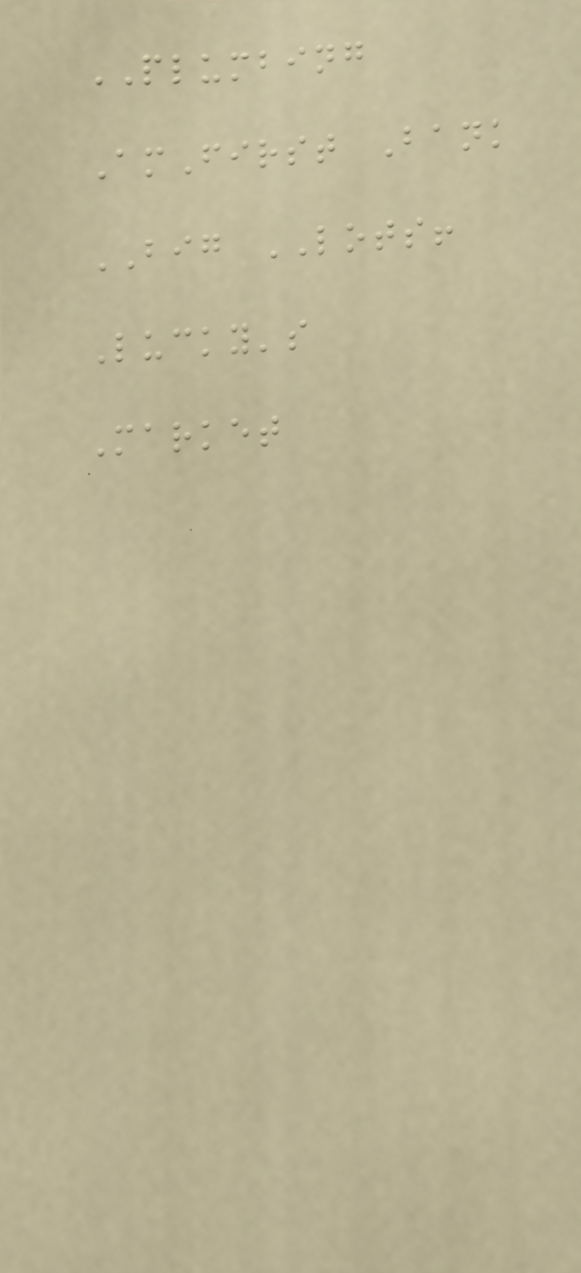PLUMBING
AmFirst Bank
BIG LOTS!
Lucky's
Market
